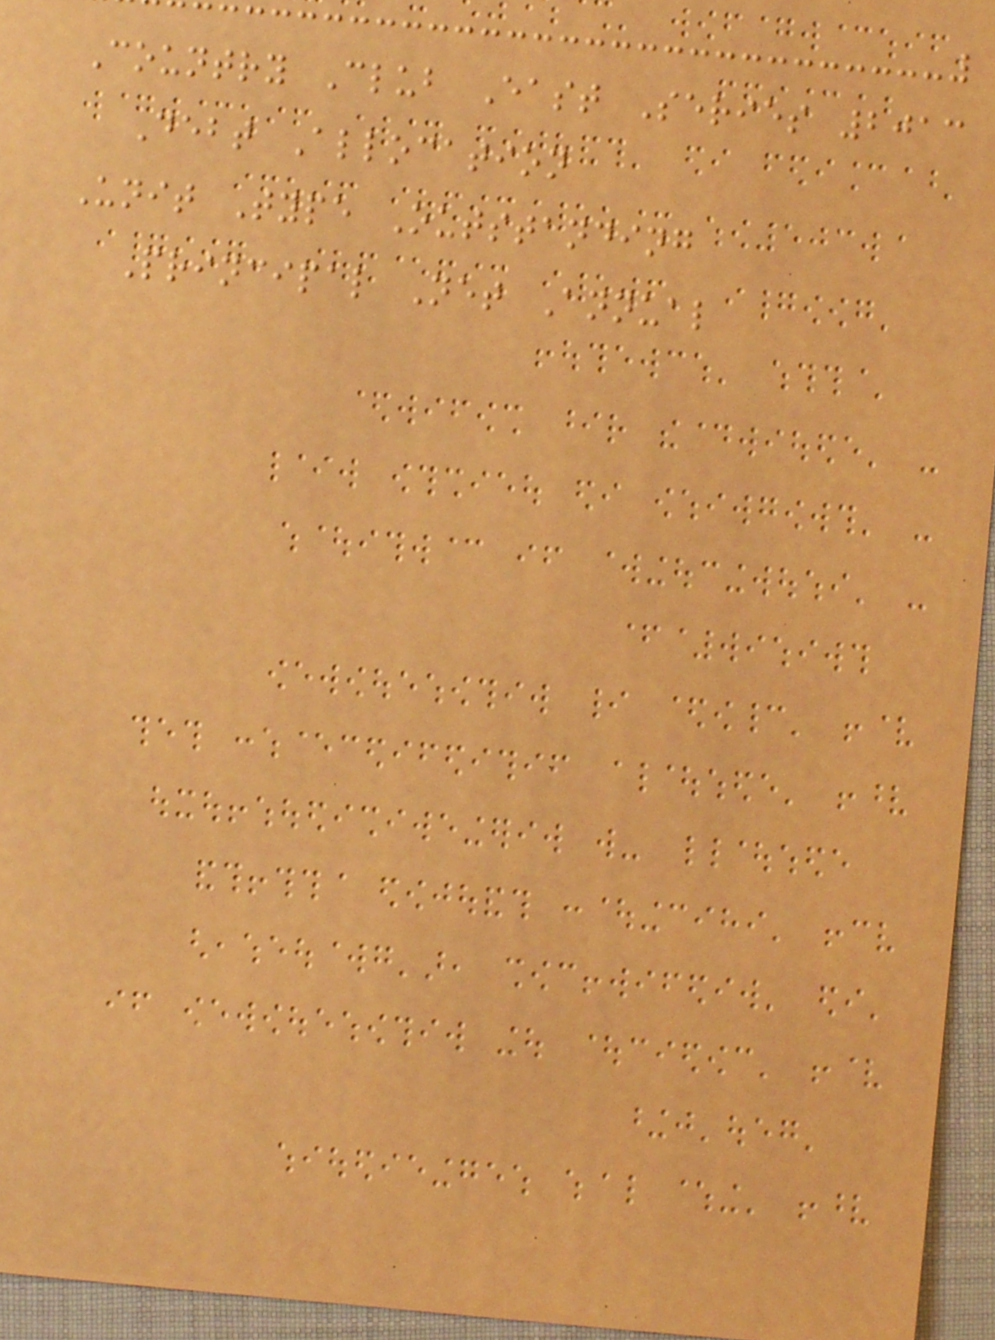Country Club East Series 2013
Debt Allocation
Unit Type Outstanding
Principal Net Annual
